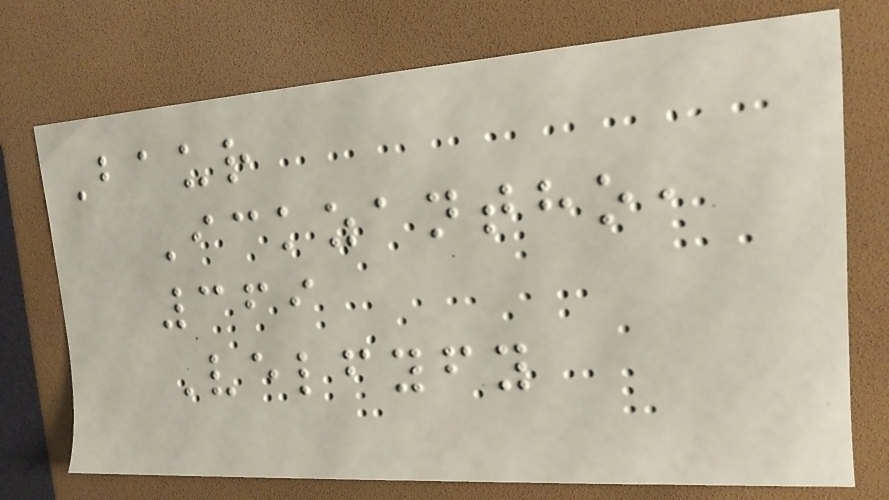Baur
Ickzantho,
369
Velfyfy
